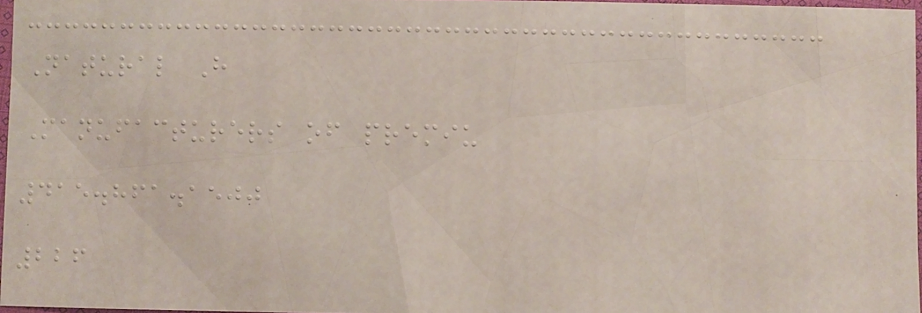Natural H
Manufacturers of premiu
415.861.1500
226
